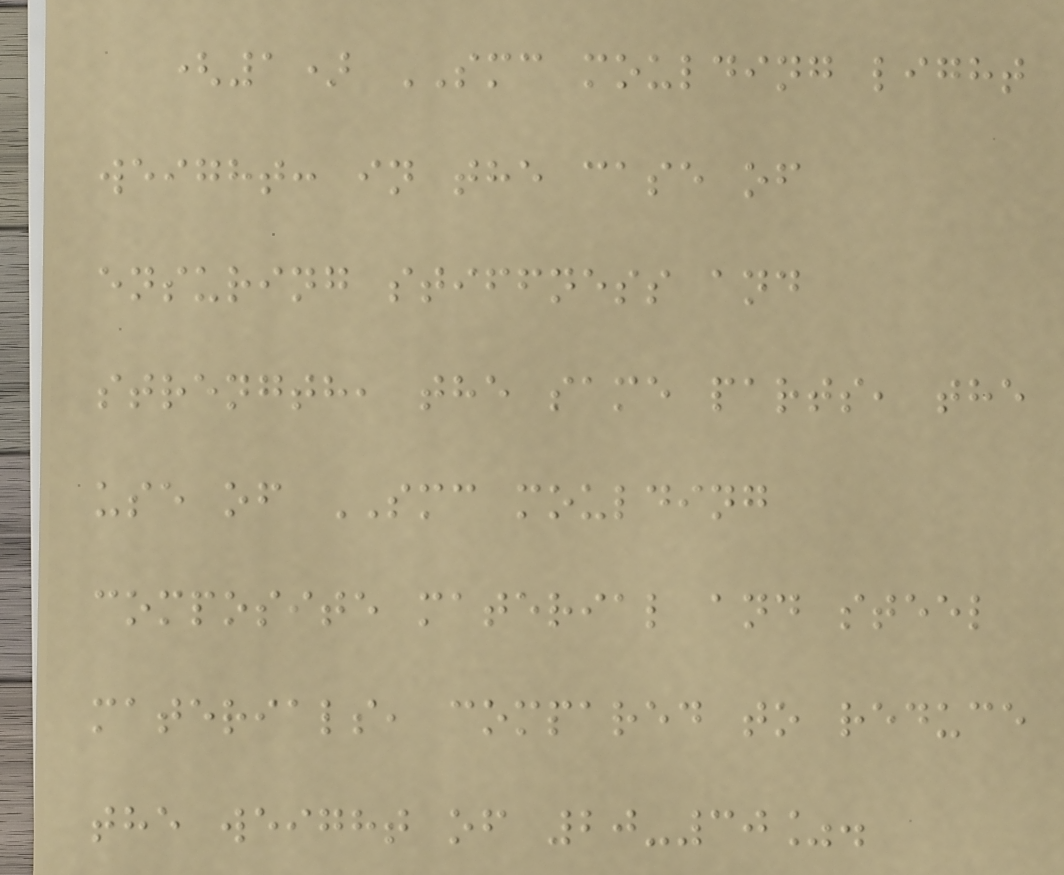(1) SMC moulding light
weight: in the case of
ensuring stiffness and
strength, the same parts, the
use of SMC moulding
composite material and steel
materials, compared to reduce
the weight of 20-30%.
